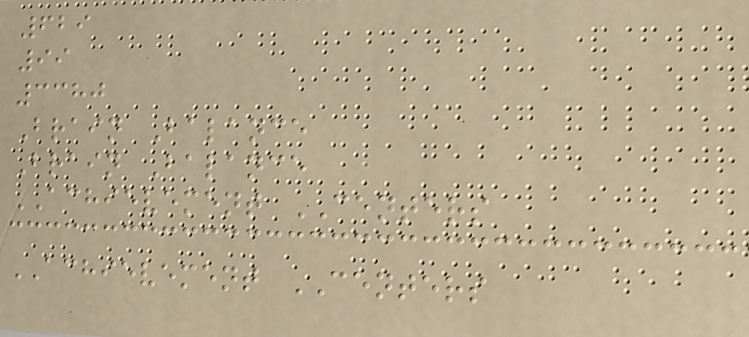629
99
3380
Brain Balance
Brain Balance
ACHIEVEMENT CENTERS
ACHIEVEMENT CENTERS
